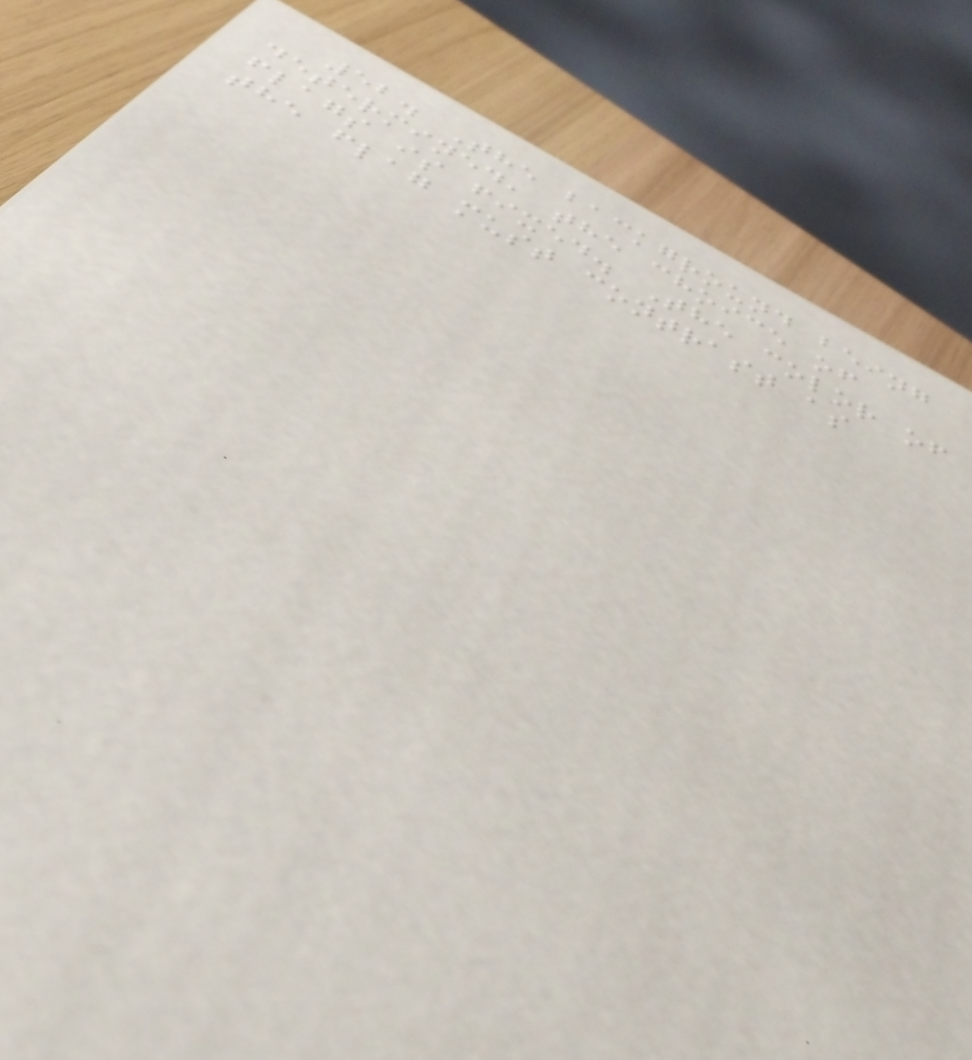52. The background being
determined, the choice of
flags is fixed. The color of
the flag must contrast as
